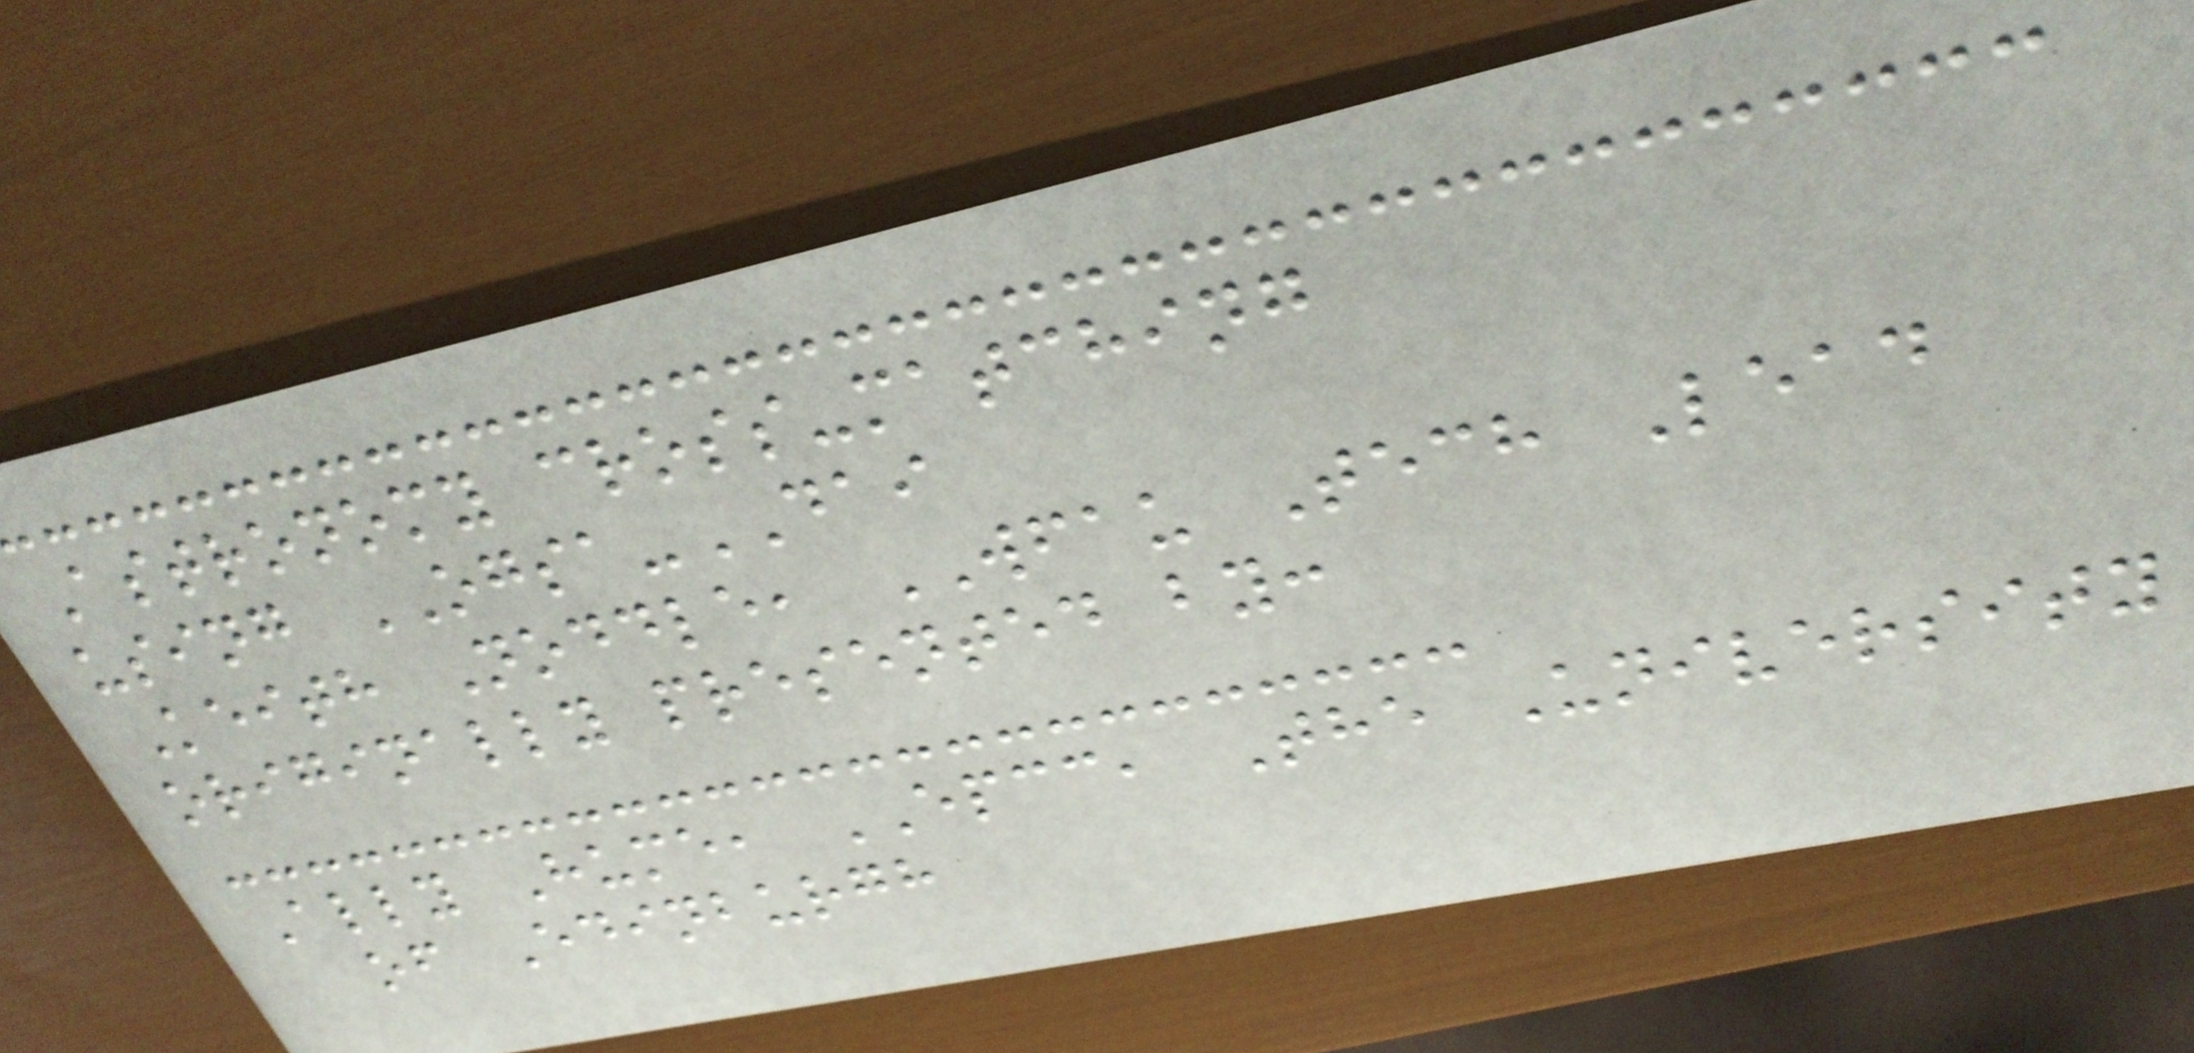Astronomy cross-matching
using OGSA-DAI
Keith Noddle, WFAU Tech Lead
originally presented by:
Ally Hume, EPCC, The University
of Edinburgh
